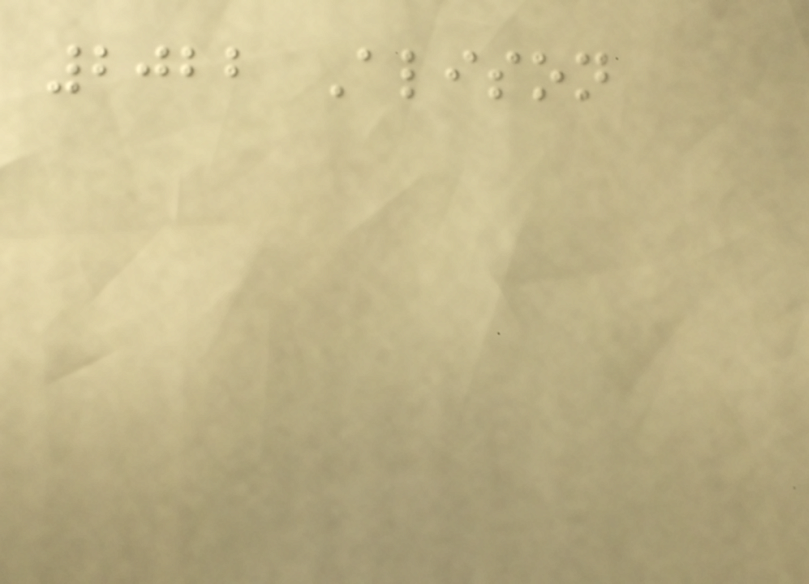2022 Alison
